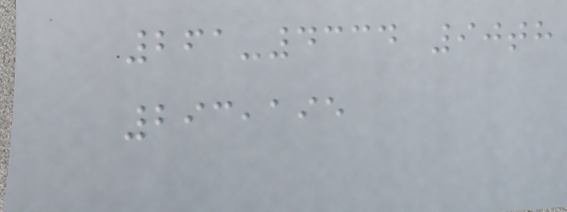261-4334 90th
293,195
